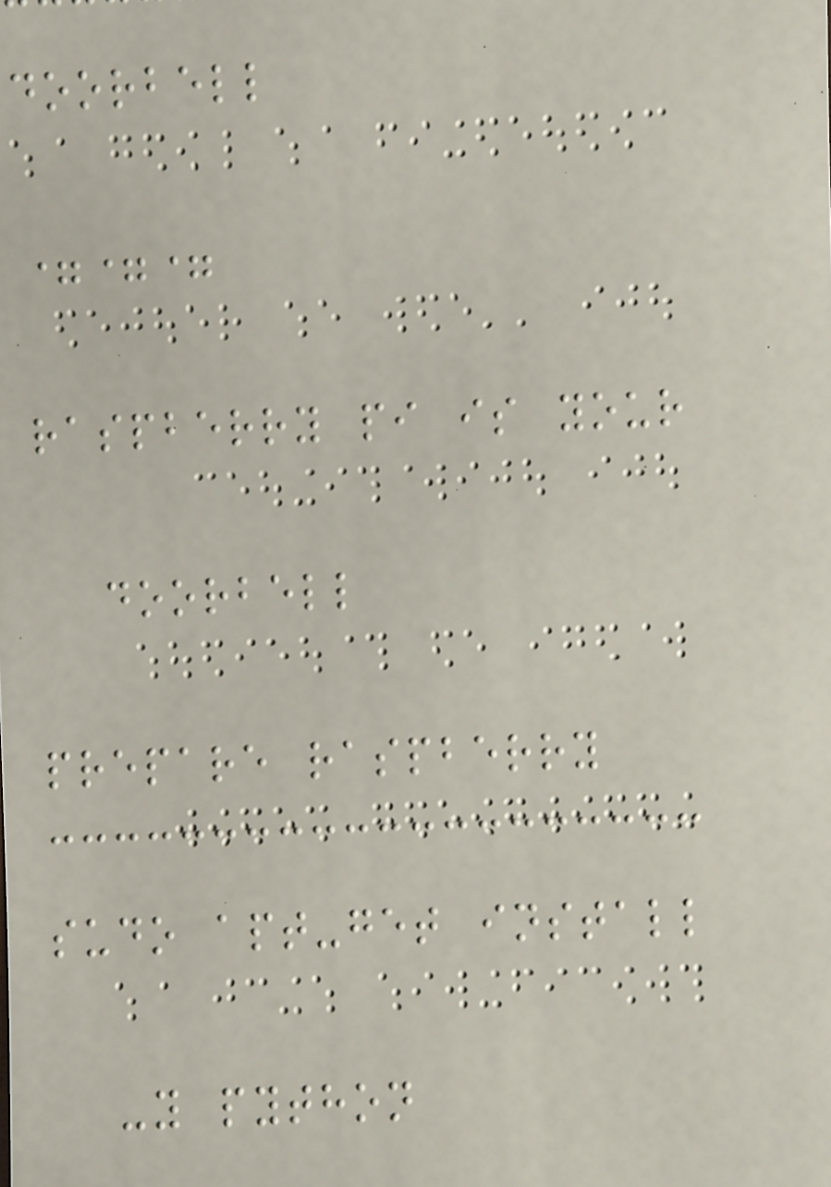doorbell
===
raspberry pi is your
doorbell
prepare raspberry
sudo apt-get install
-y python
